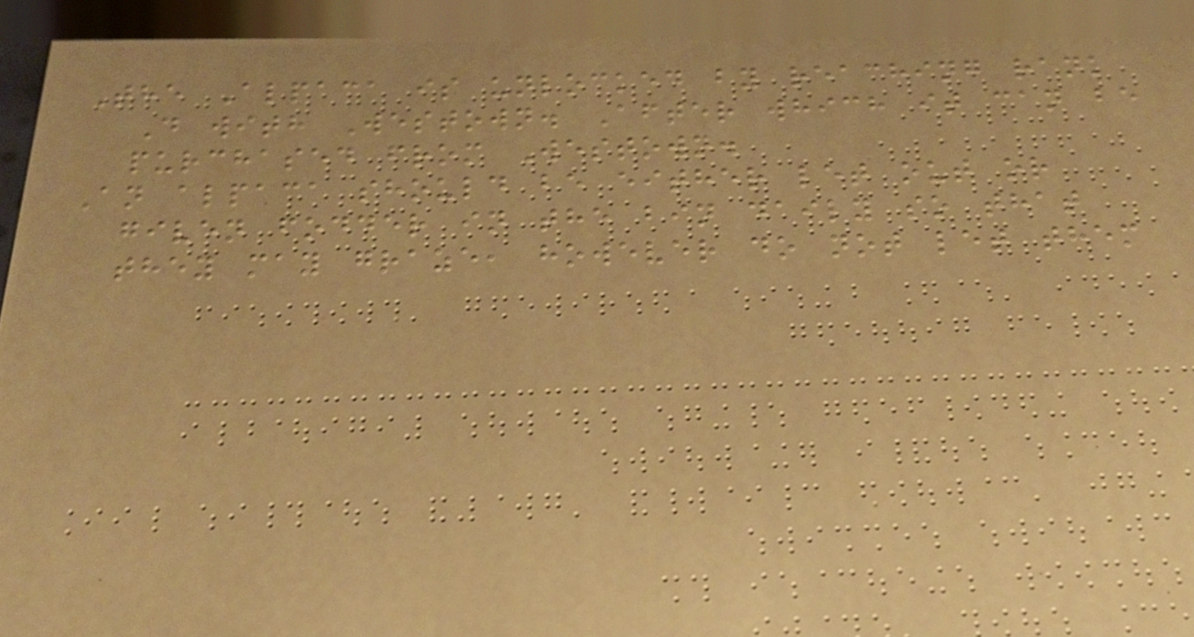The Alpaca is unlocked by reaching rank
D with Westown. After which it can be
purchased from Westown.
An alpaca should be either let out or
given fodder in the bin daily so that
they may graze, however do not let them
